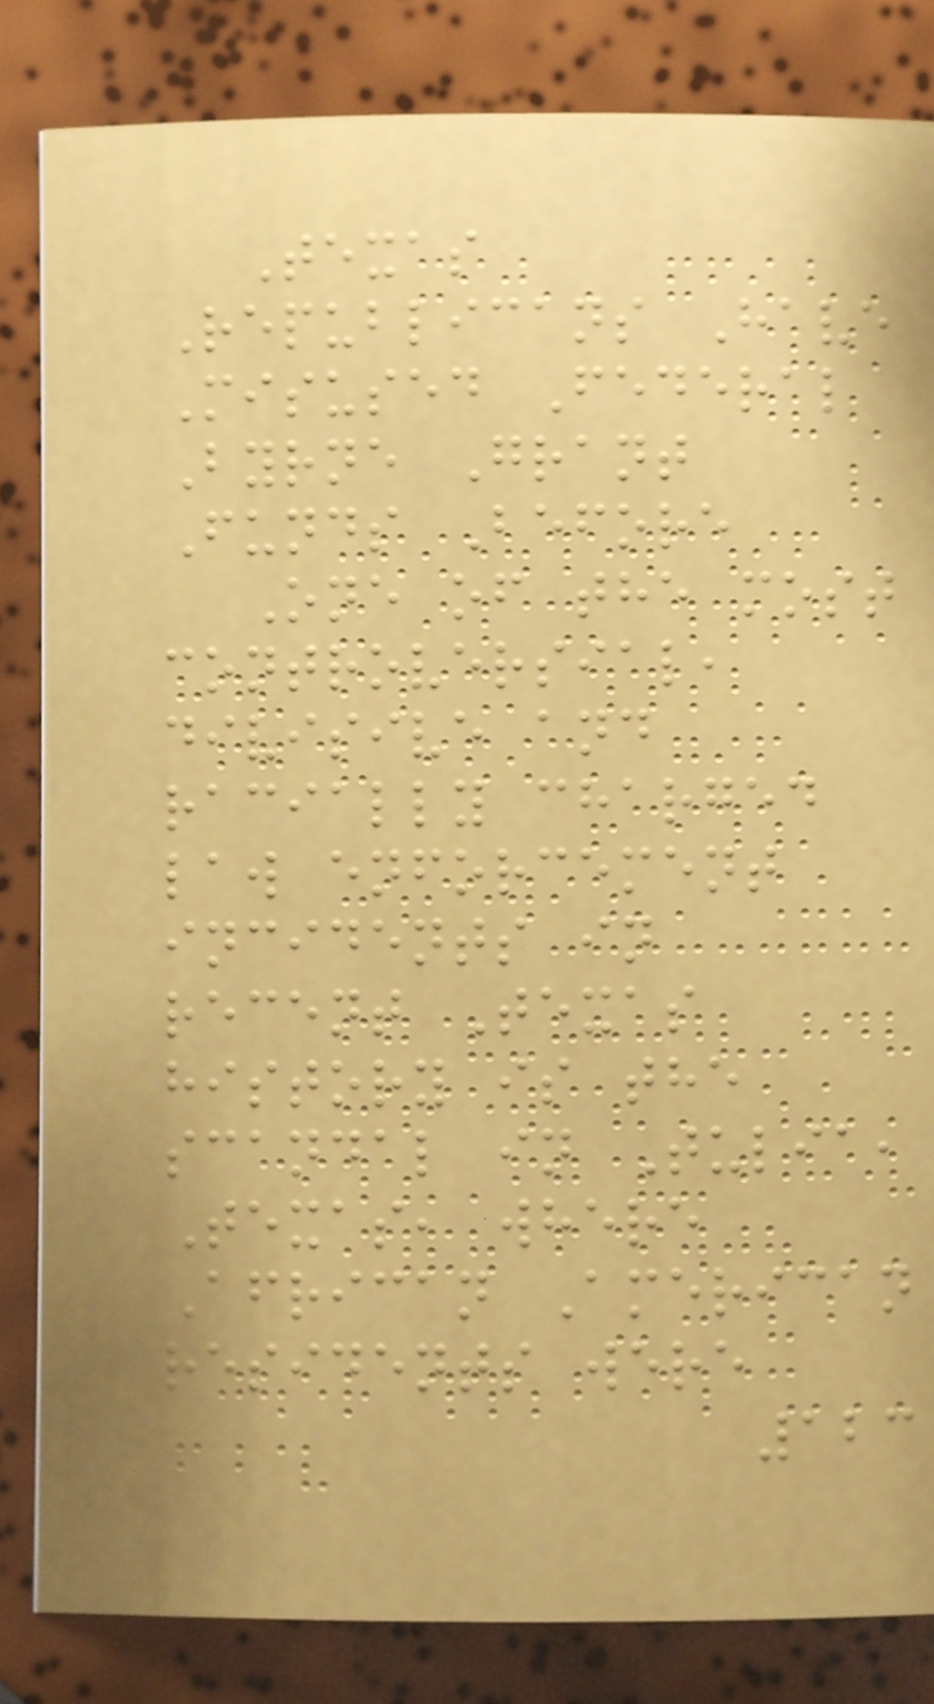Texas
Republicans Have
Misused Federal
Byrne Grant
Funds Before
One of the most
controversial,
divisive and
racially charged
law enforcement
incidents in
recent Texas
history is the
scandal in Tulia,
Texas, where
African American
residents were
123
